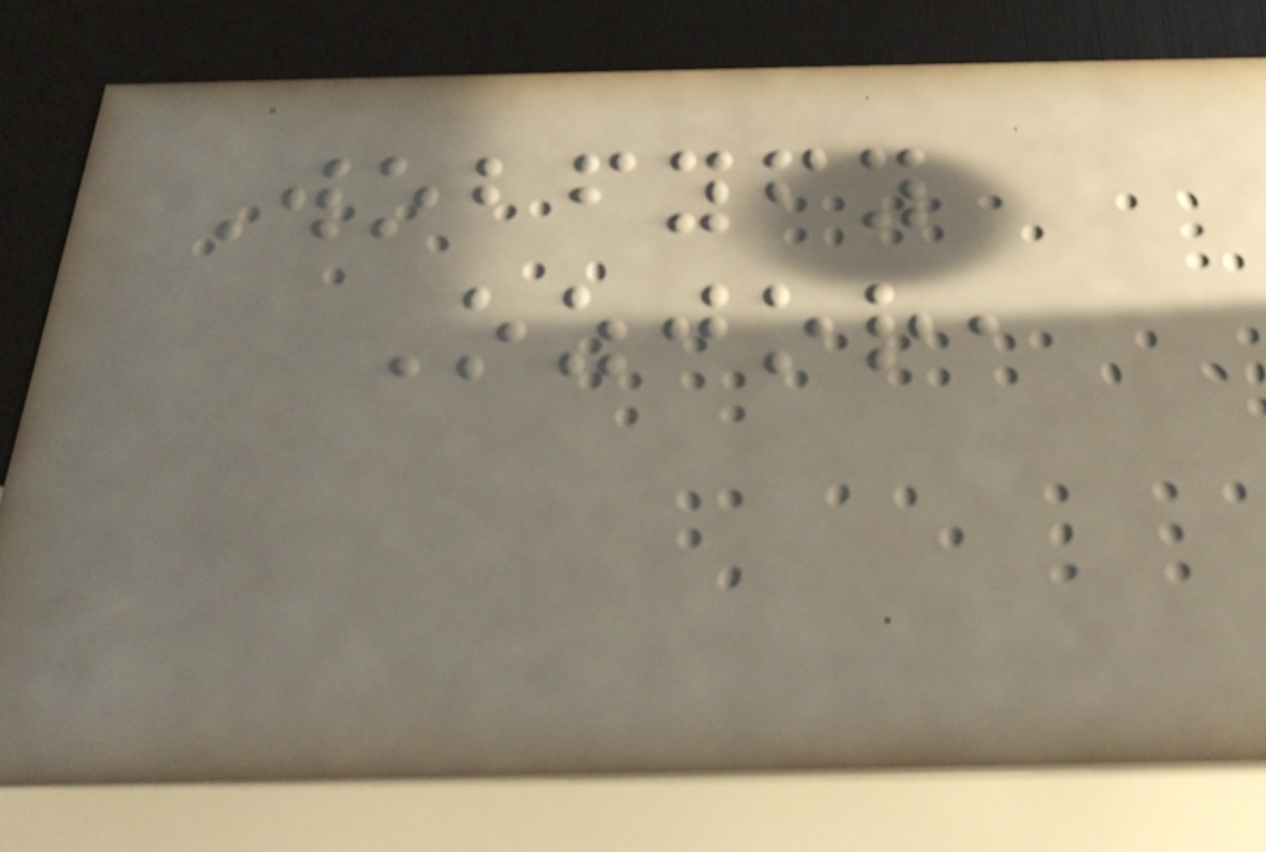Wobfyfy
Ozjor,
